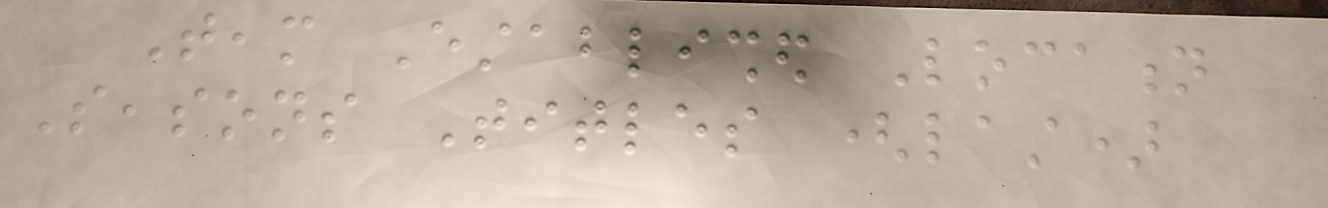Team Established Location
Seasons Titles (last)
